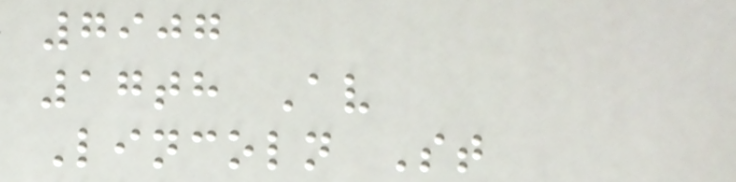7907
17th Av
Lincoln St
